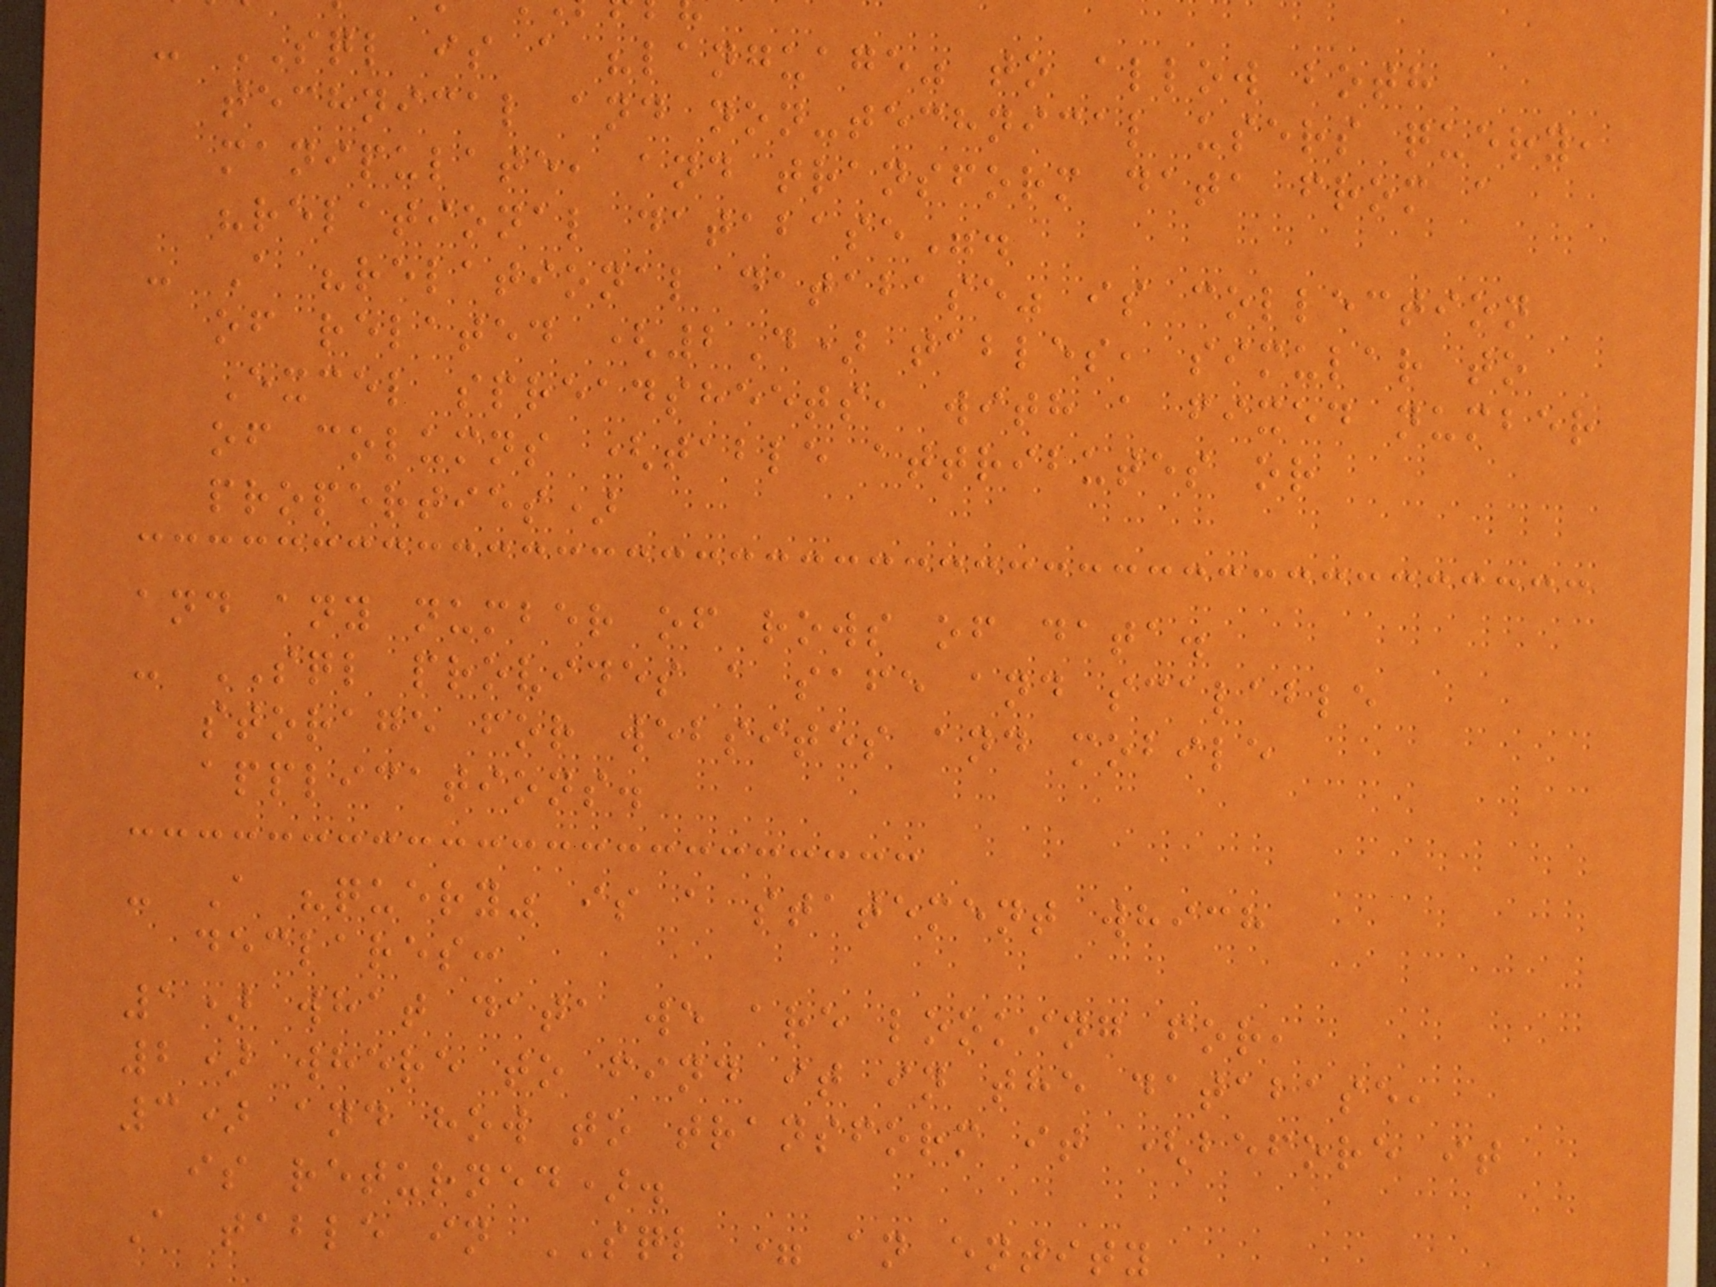- SQL is a "language" to allow both
technical and non-technical users query,
manipulate, and transform data from a
"relational database".
- A "relational database" is collection
of related (2D) tables, simular to
Excel spreadsheets, with a fixed number
of columns (table attributes or
properties)
and any number of rows of data.
- SQL provides a safe and scalable
storage for websites and mobile
applications.
- A "query" is a statement which
declares:
1) what data we are looking for,
2) where to find it in the database,
3) and how to transform it (before it
is returned).
A table in SQL = an entity
